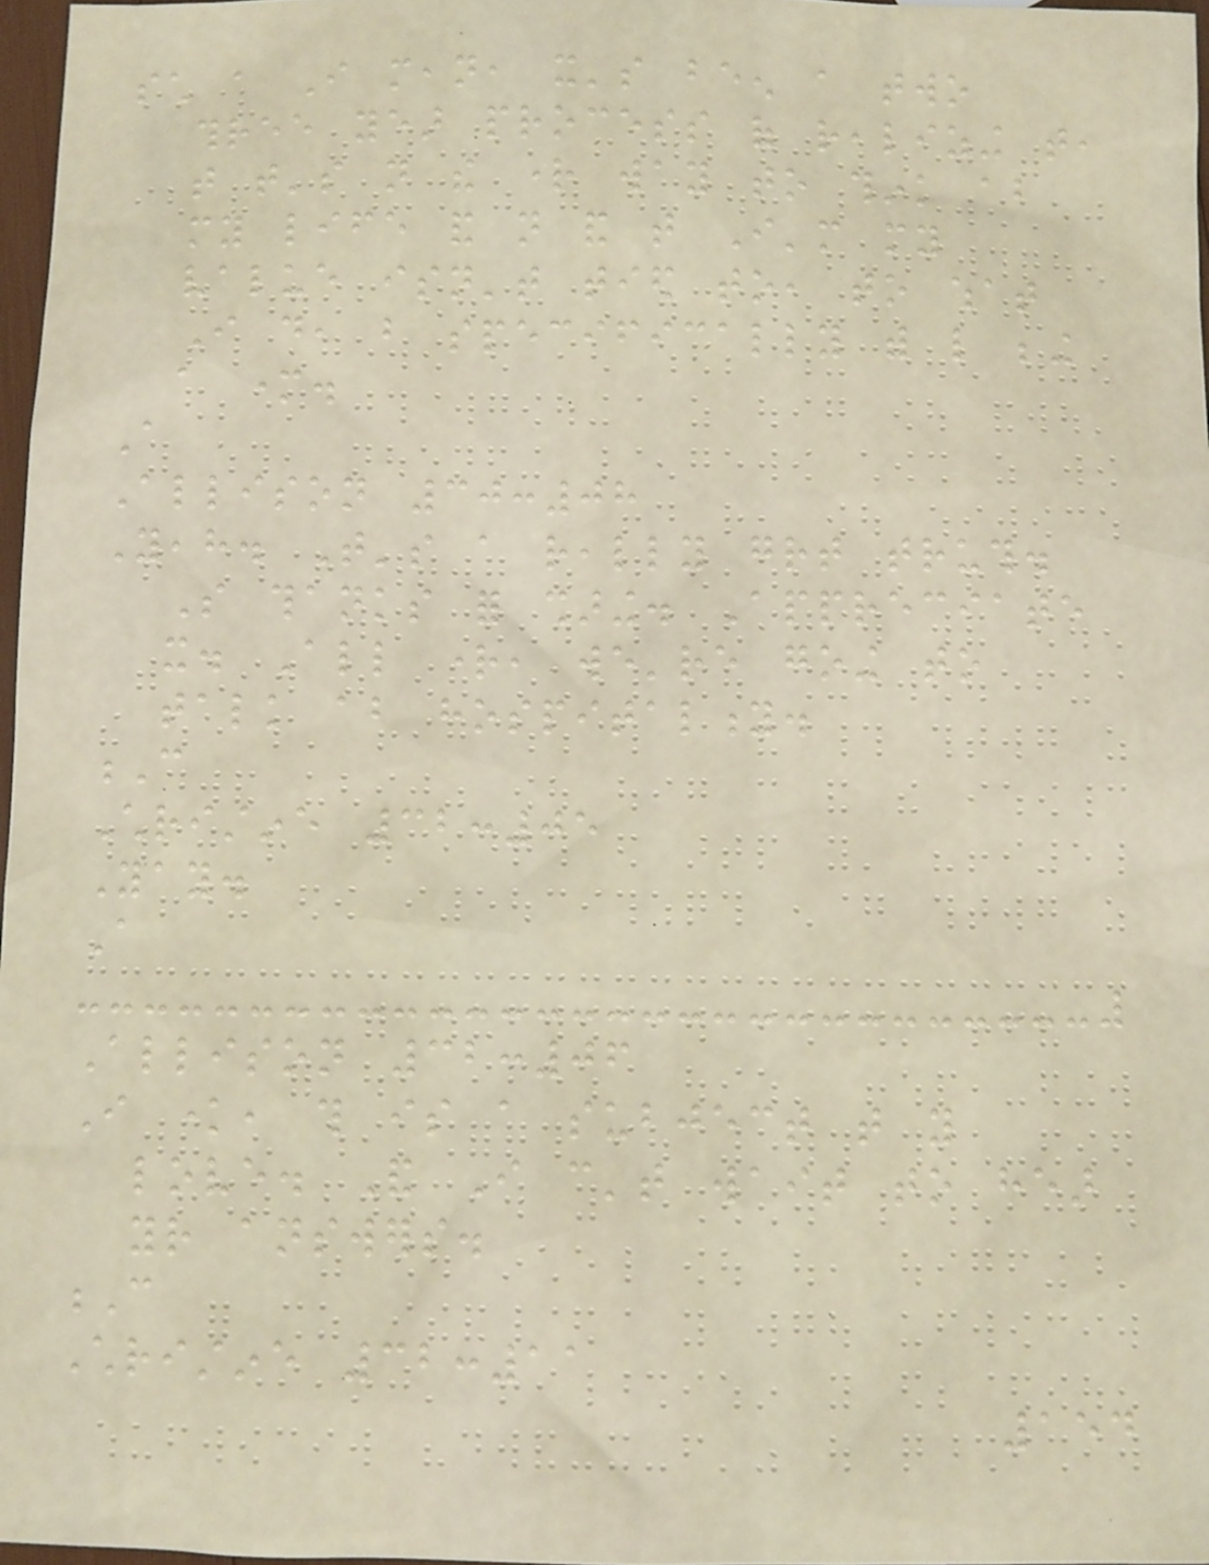such a I mean, it's been a two
three year process of realizing that,
that that's not the right way to think about
my life and not and that I'm my
value isn't tied to, to what
I do, but specifically with like being
a mother.
A
Allison 30:08
Yeah. That's a really great truth.
So thanks for sharing. Appreciate
it. All right, we're going to
talk about hospitality.
C
Christine 32:05
Yay.
A
Allison 32:06
I know, this is a subject that you
love. And I can't wait to hear
your answers.
C
Christine 32:11
154
